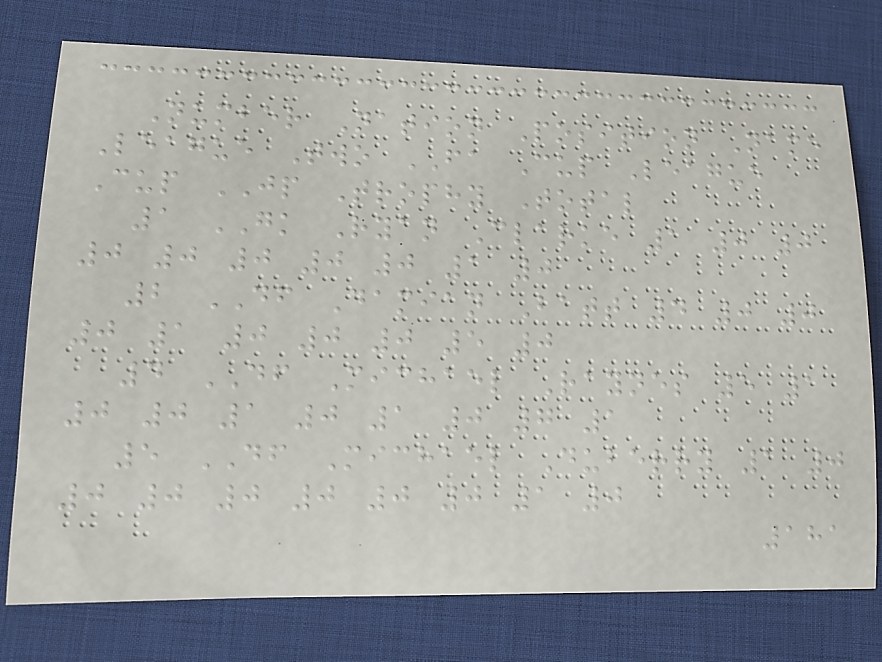Number Nation Position Name
League Two FA Cup League
Cup JP Trophy Total
1 GK Ryan Clarke 1 0 0
0 0 0 0 0 1 0
2 DF Damian Batt 4 0 0
0 1 0 0 0 5 0
4 DF Michael Raynes 5 1
0 0 1 0 1 0 7 1
5 DF Michael Duberry 1 0
0 0 0 0 0 0 1 0
181
